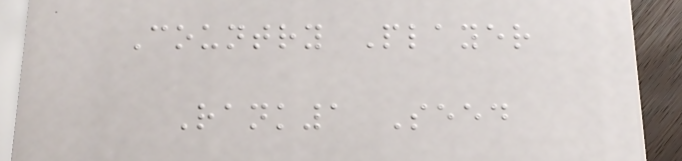Country Player
Rank1 Seed
